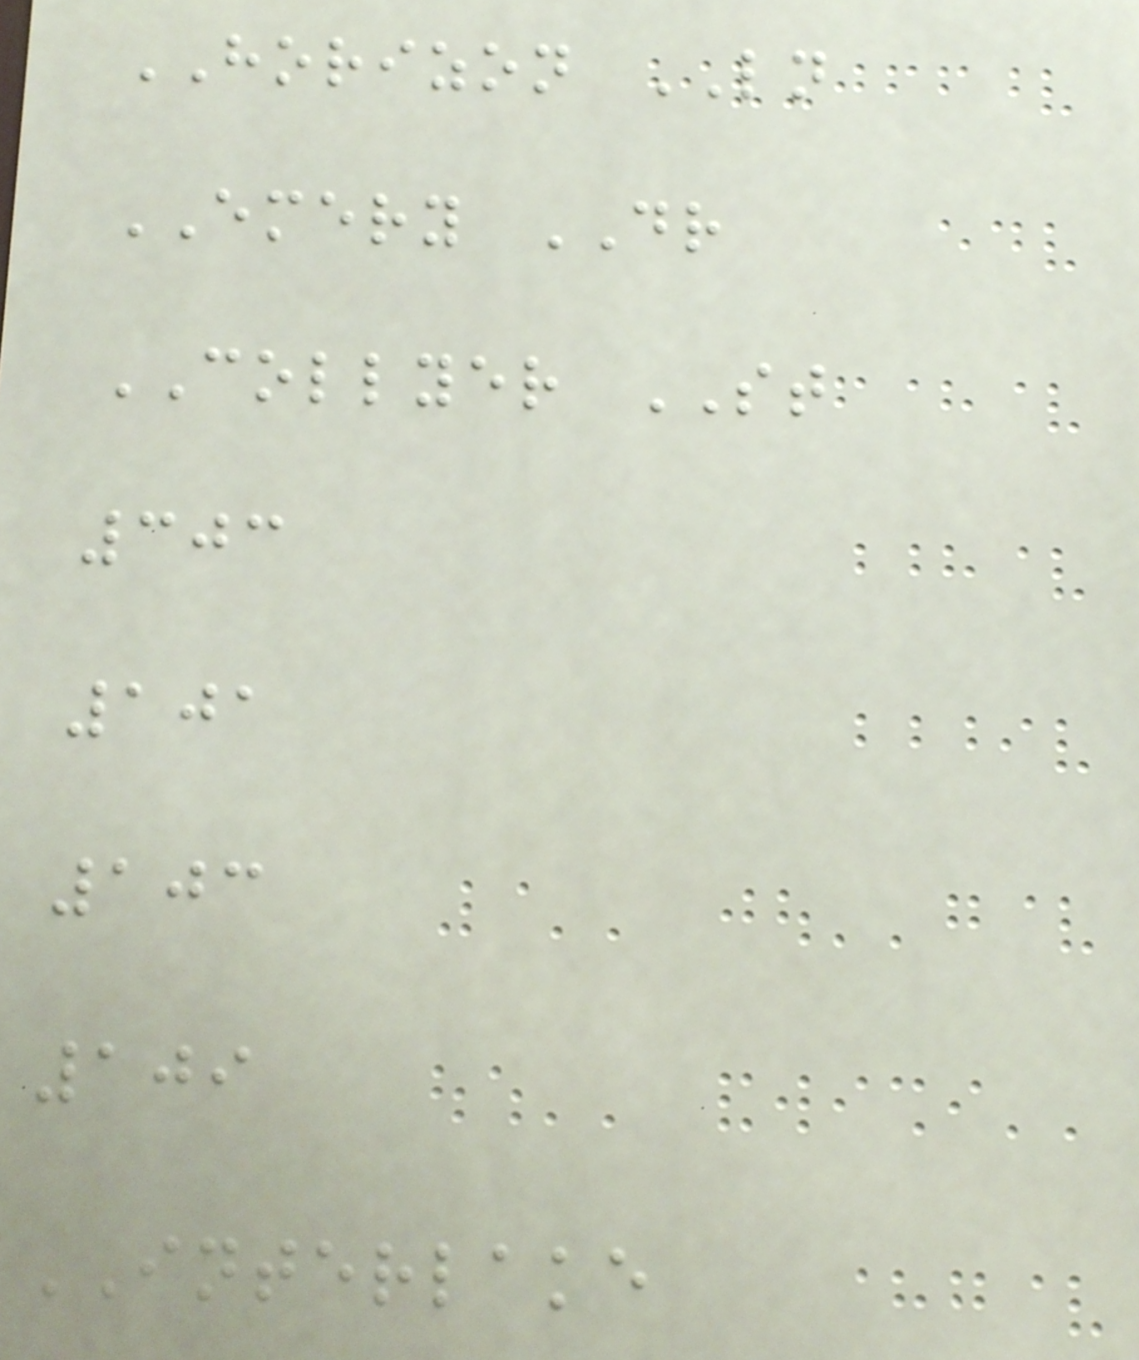HORIZON LN
EMERY DR
COLLYER ST
303
101
103
109
INTERLAKE
